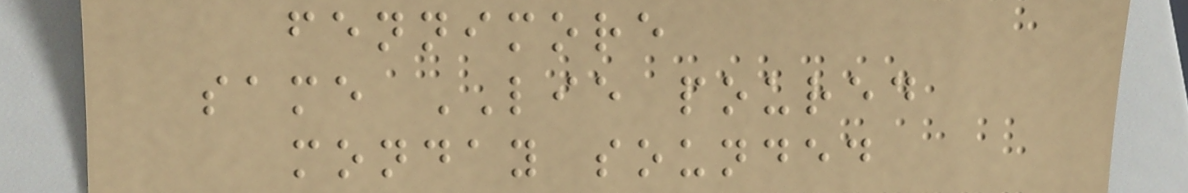fennimore
same LIE poured
monday sounded
